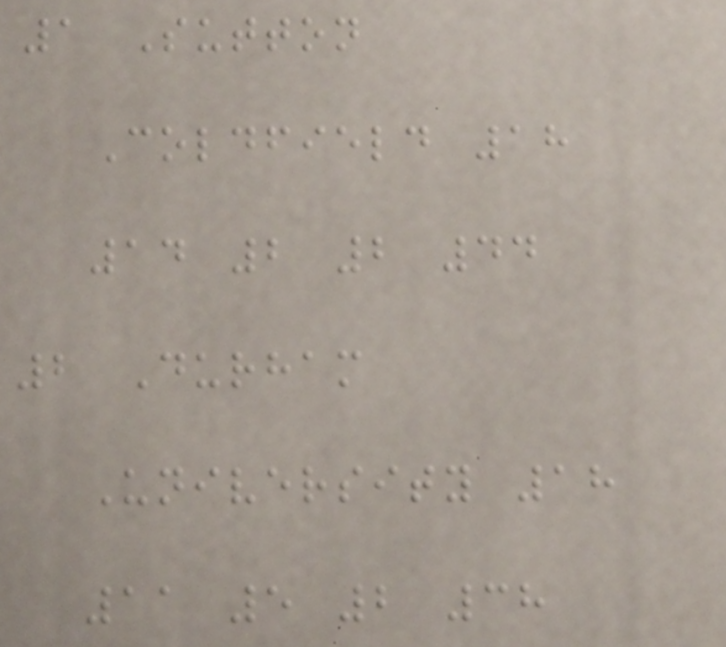1 Sutton
Coldfield 18
14 2 2 44
2 Durham
University 18
11 5 2 38
